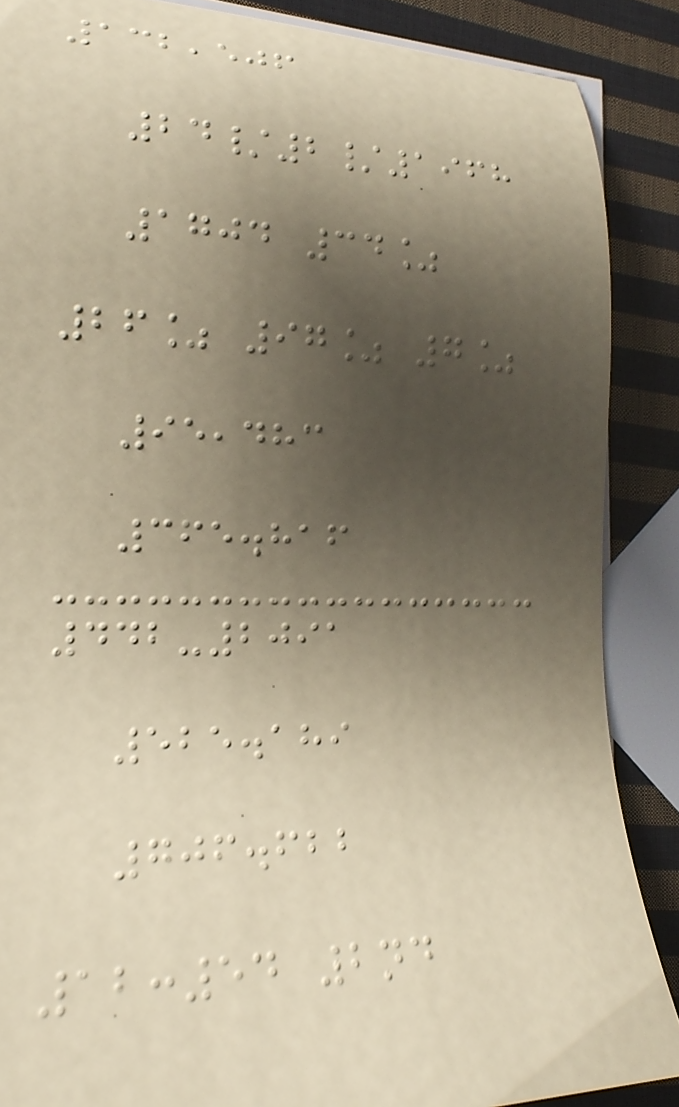132,506
24/2/1968
1704 34%
26% 97% 7%
95,483
365.816
442-2091
525.189
706.622
12:54 2nd
